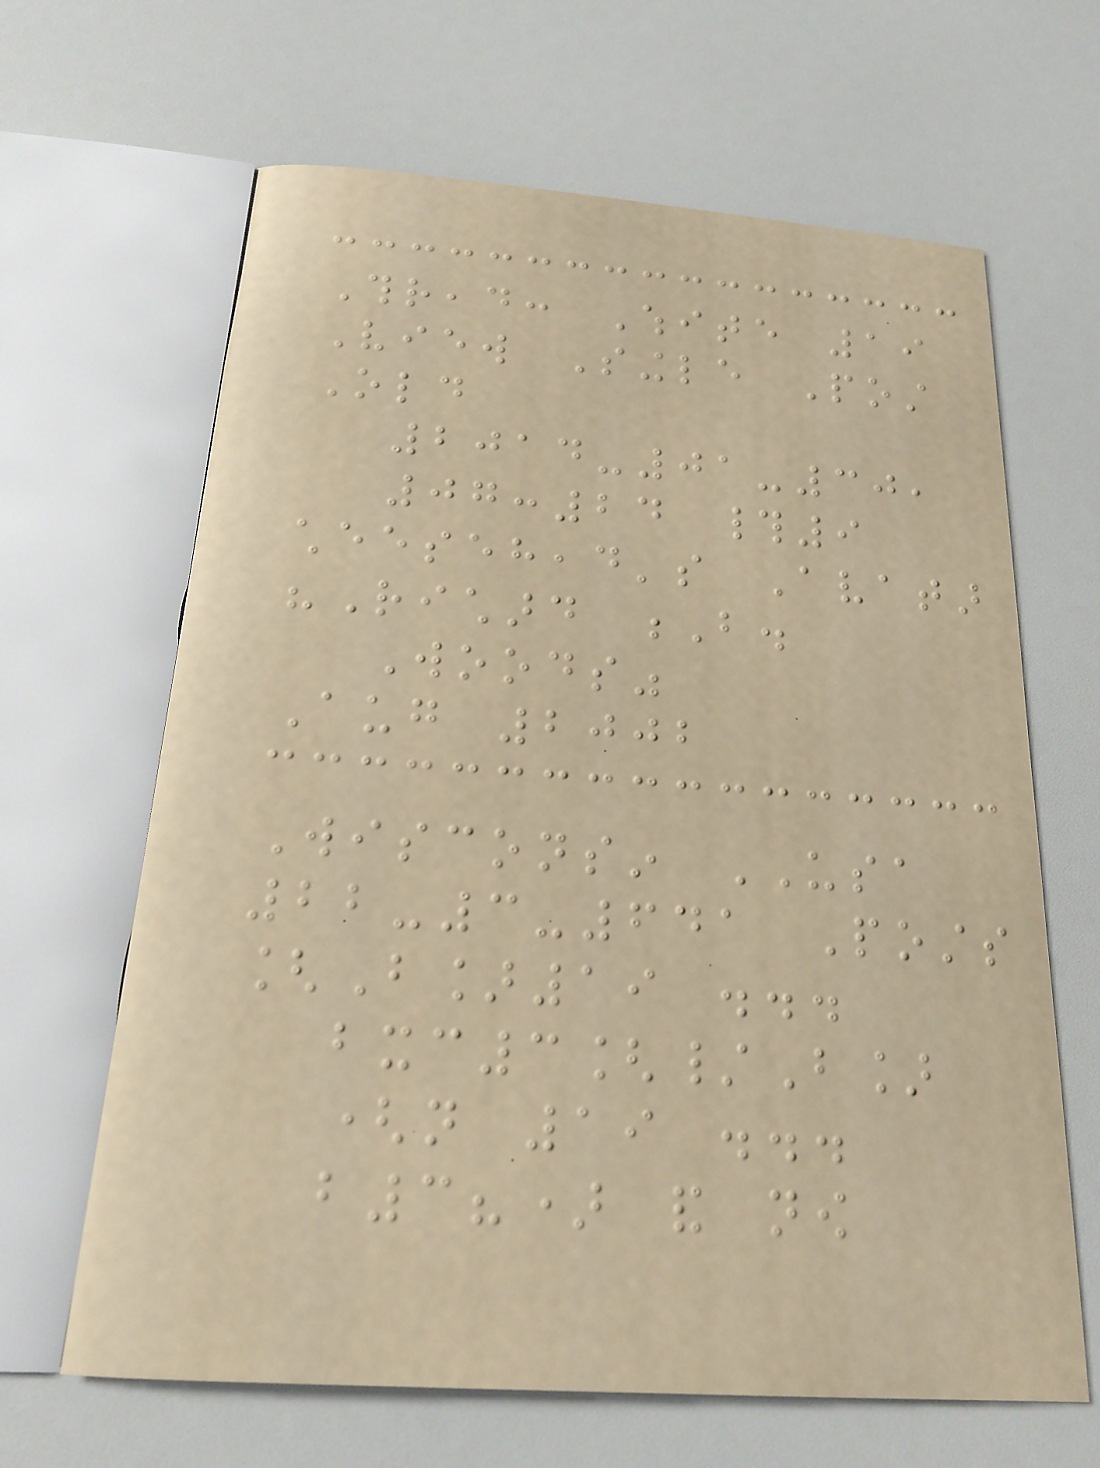Thread: White 19
View Single Post
Old
2014-01-30,
07:24 #9
cheesehead's Avatar
"Richard B.
Woods"
Aug 2002
Wisconsin USA
22-3-641 Posts
[B]19 ...
bxc3[/B]
(not 19 ...
b3?) and now
